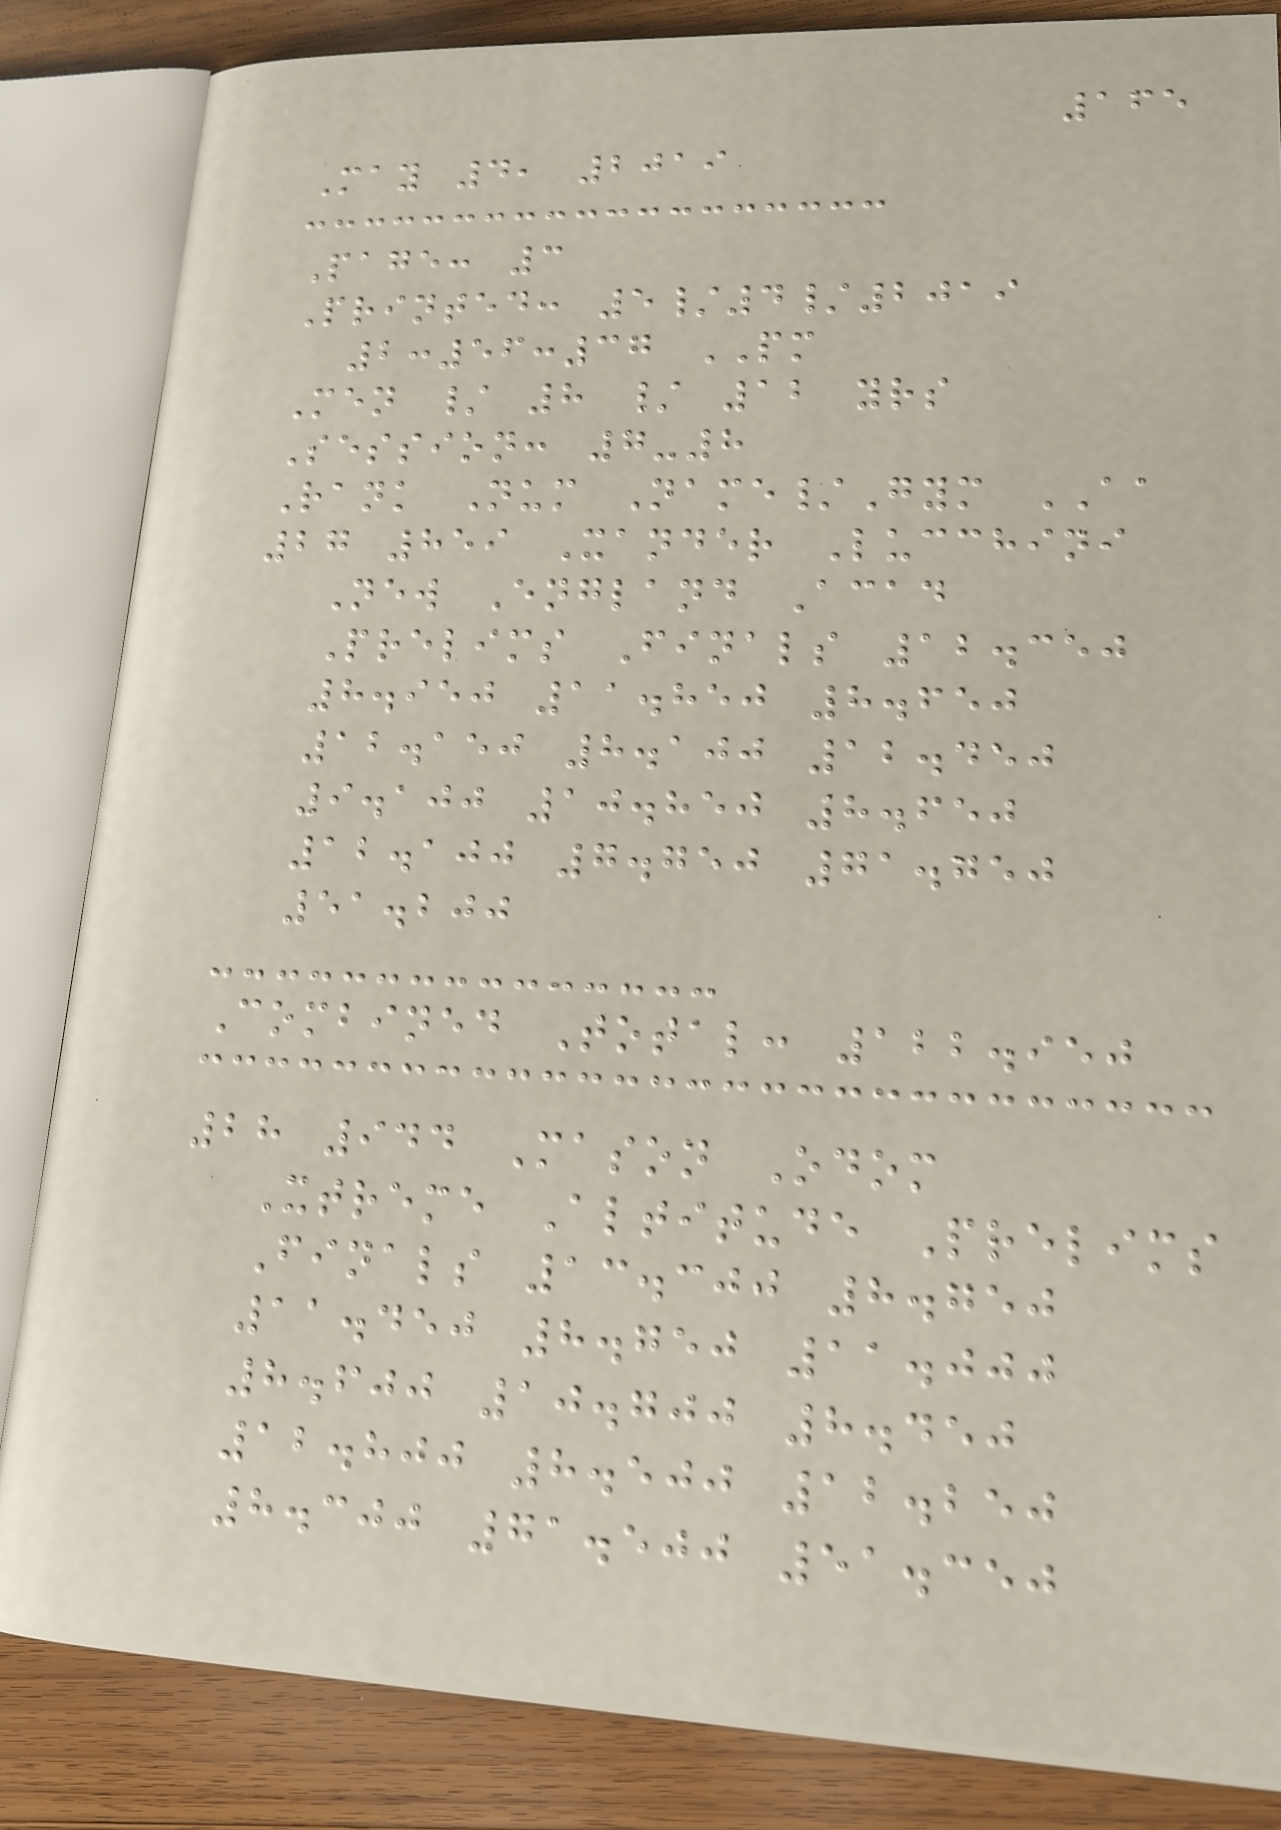165
May 4, 2019
Page: 3
Printed: 5/4/2019
2:56:37 PM
Men / 8 / 12 yrs
Session: 7-8
Rank Num Name/Gym AA
27 859 Xander Lucchini
New England Acad
Prelims Finals 12.350
8.950 11.850 8.650
12.150 8.100 12.450
9.100 10.850 8.650
12.100 7.750 71.750
51.200
Combined Total: 122.950
28 944 Mason Odom
Xtreme Altitude Prelims
Finals 13.300 8.750
11.450 8.750 11.000
8.600 10.700 8.450
12.800 8.500 12.250
8.300 71.500 51.350
